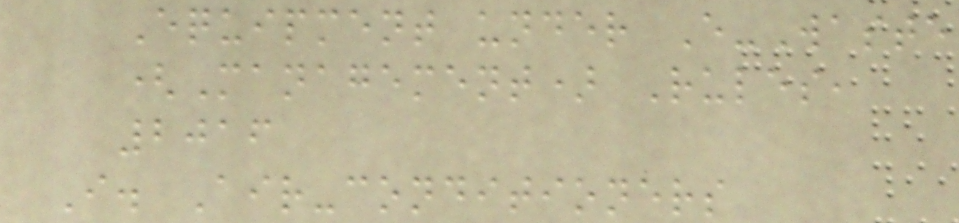Equipment under E-Waste
(Management) Rules,
2016
I. Air-conditioners
